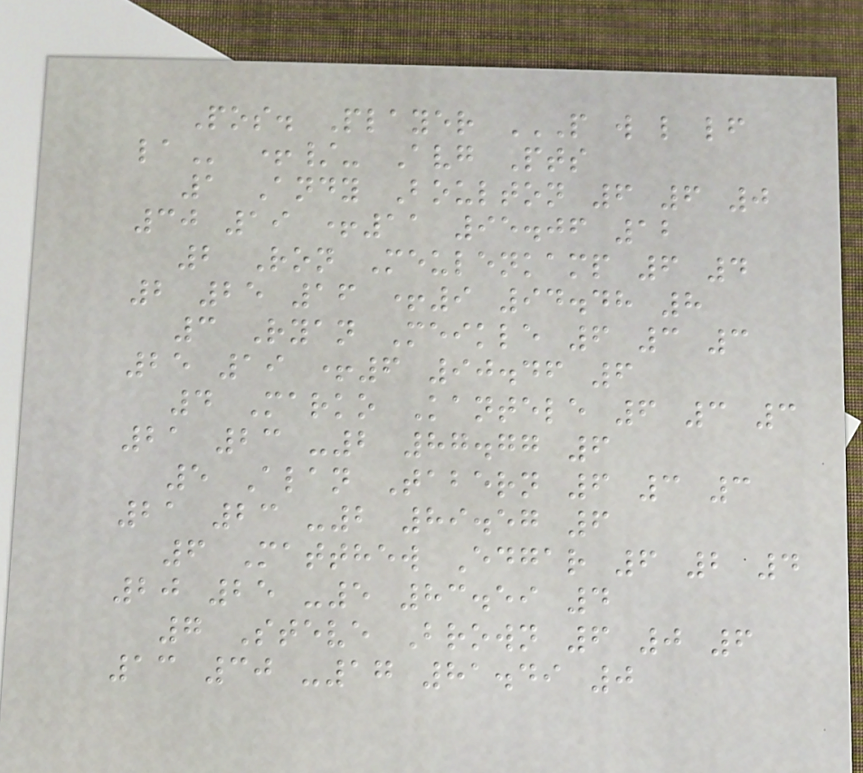Pos. Player P W L LF
LA +/- Avg Pts
1 Andy Boulton 6 6 0
30 19 +11 95.06 12
2 Ron Meulenkamp 6 4
2 25 16 +9 94.48 8
3 Ryan Meikle 6 3 3
25 19 +6 90.46 6
4 Marko Kantele 6 3 3
21 23 -2 87.77 6
5 Alan Tabern 6 3 3
21 23 -2 89.57 6
6 Matthew Edgar 6 2 4
20 25 -5 83.59 4
7 Steve Brown 6 0 6
13 30 -17 81.49 0
